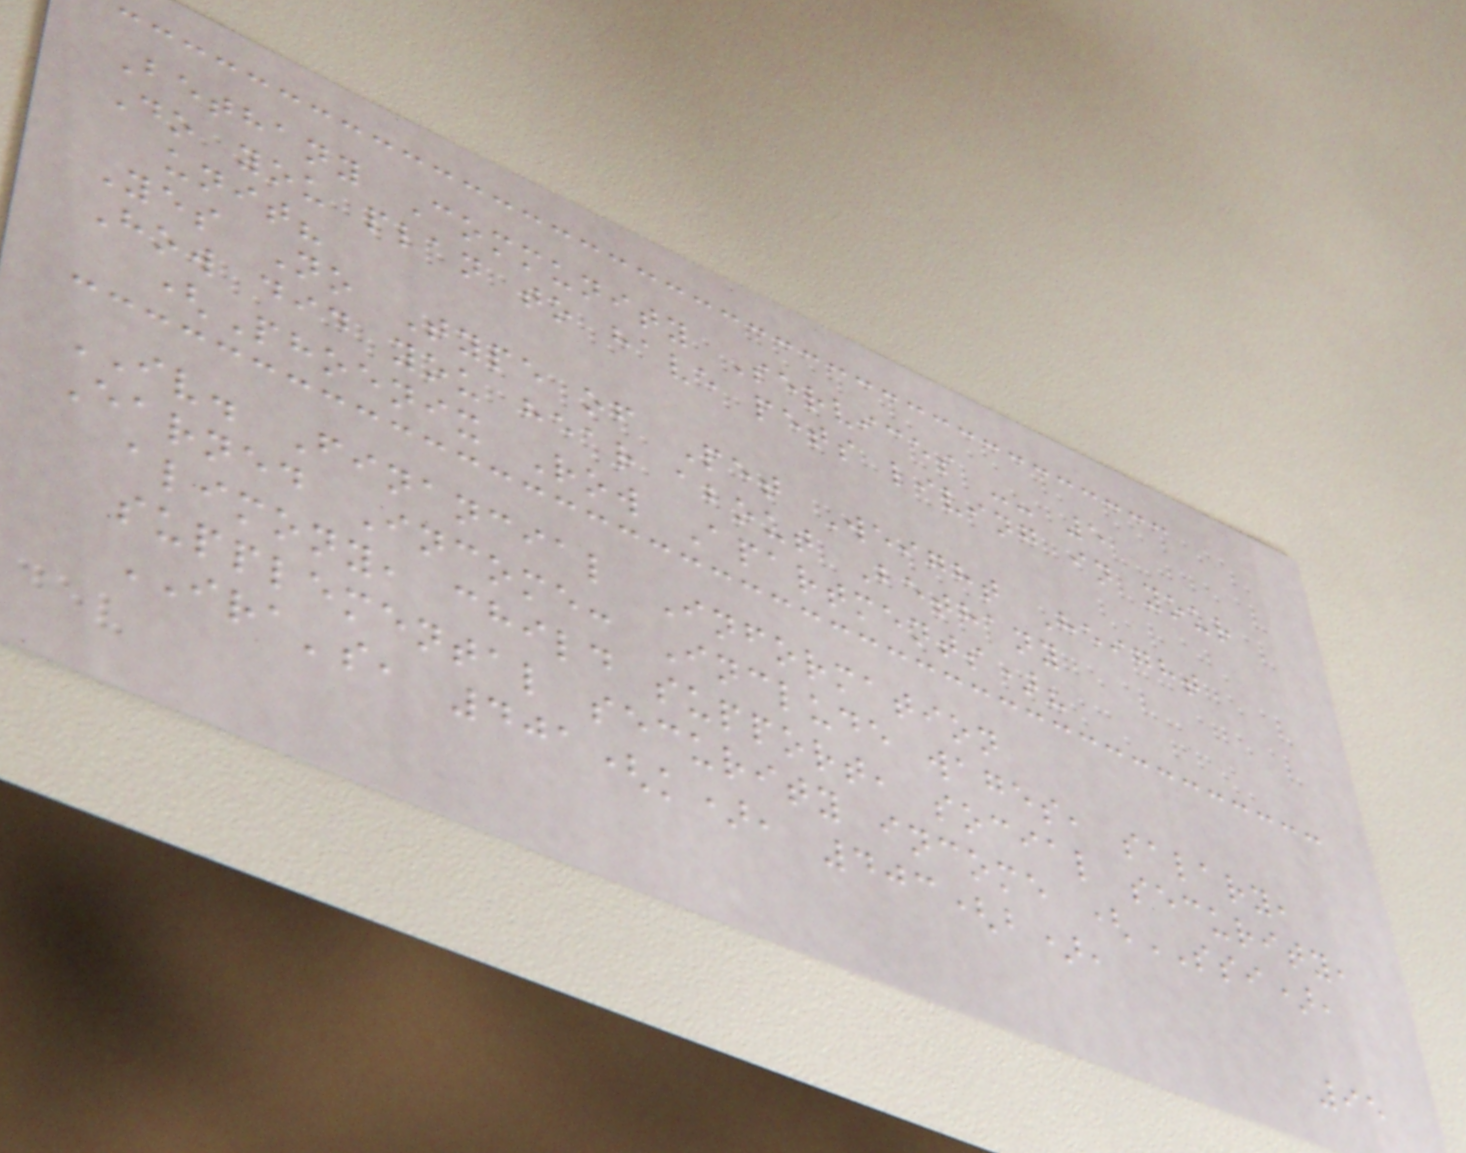Bethany Community Services -- 5
Do you plan to have pets living in your
unit?
Yes No Type of Pet Weight Height
How did you hear about Bethany
(Phoenix Row Apartments)?
IV. Financial Information
Earned Income: Include wages, salary,
alimony, child support, social security,
supplemental security income (SSI),
IRA's, 401(k), 403(b),
95
